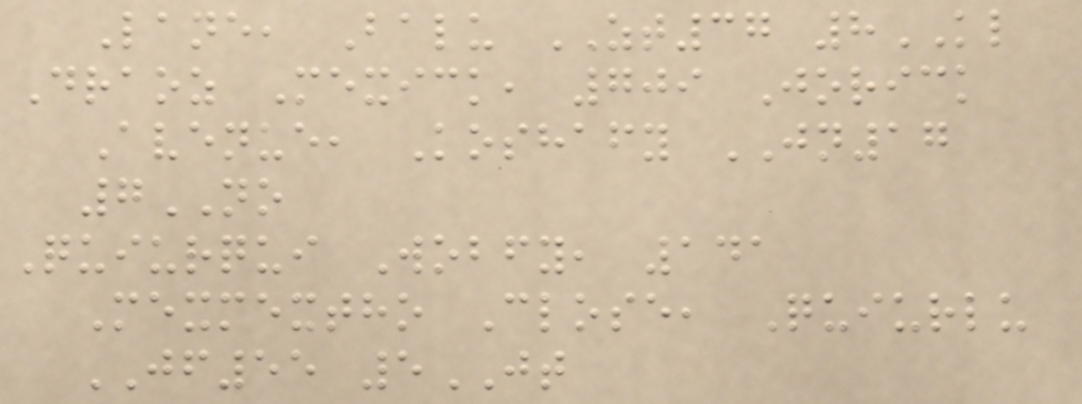Lane, Balu ZT37 8KL
Draoz Mexick, 709 Jorick
Avenue, Koshafy JN17
7NO
Quiurqui Wobfy, 141
Mexmextho Close, Quiurlu
JF55 5JT
